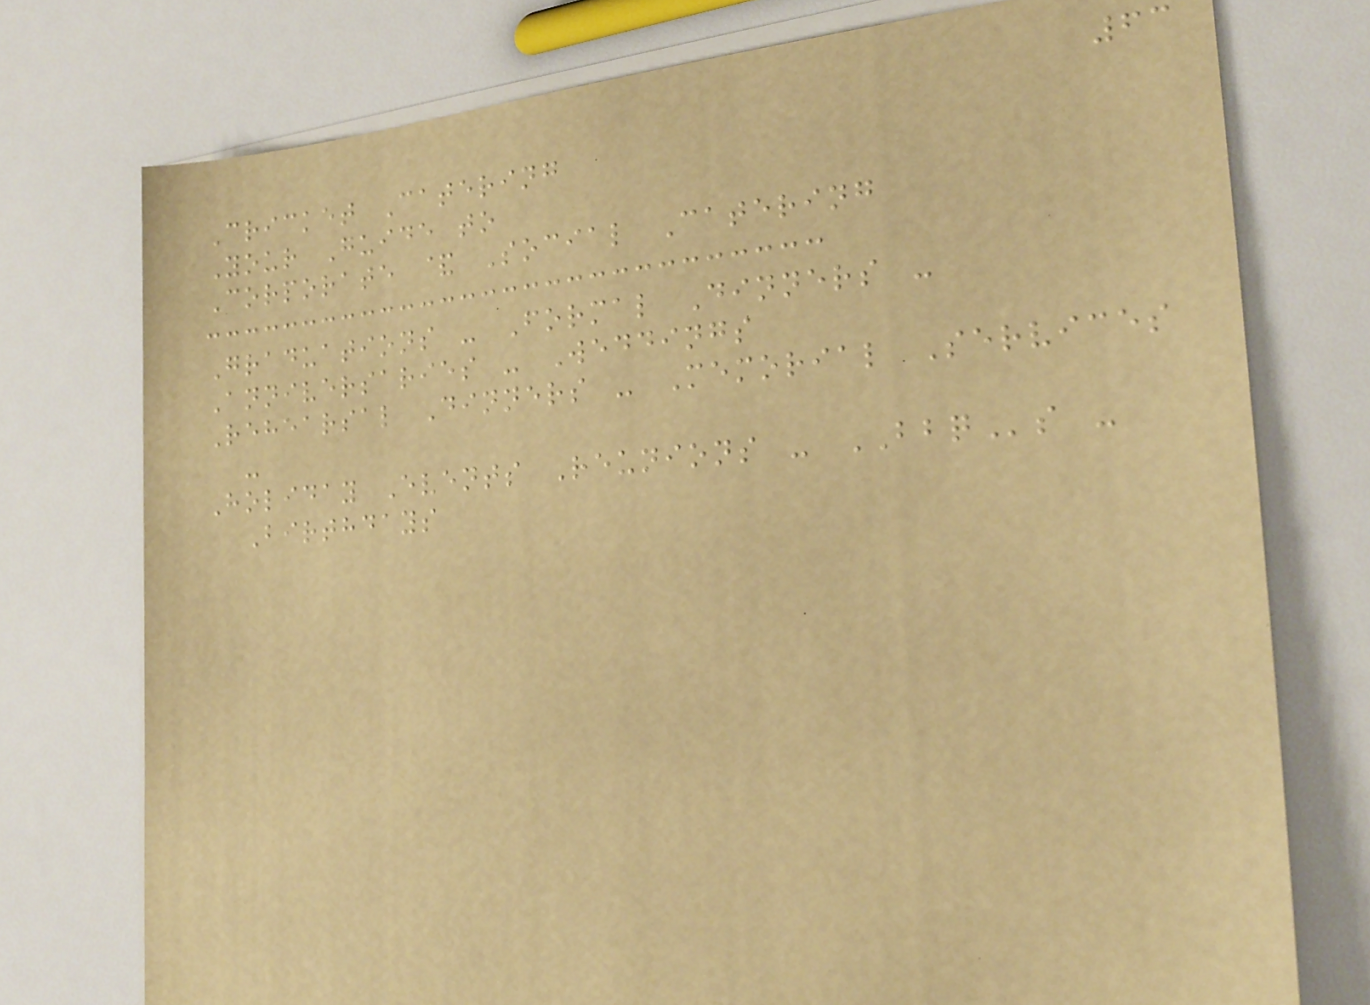63
Cricket Catering
Your Guide to
Corporate & Social Catering
Graduations - Formal Dinners -
Anniversaries - Weddings
Rehearsal Dinners - Memorial Services
-
Holiday Events Reunions - BBQs -
Birthdays
